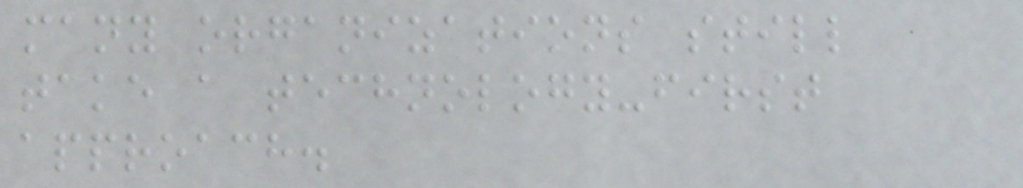many organizations still
take a technology-first
approach.
